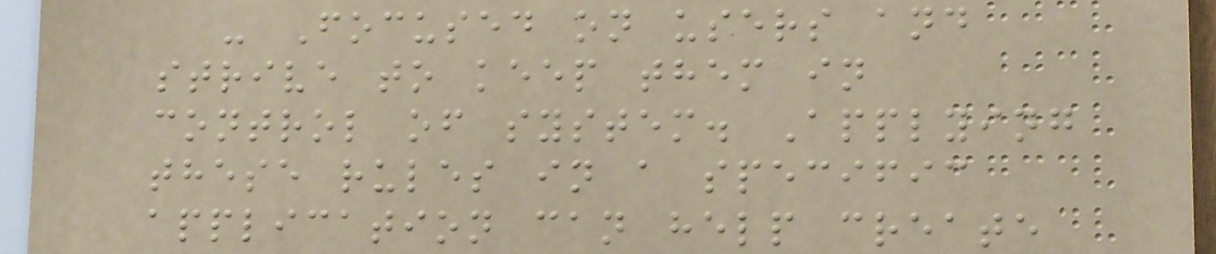- Focused on users and
strive to keep them in
control of system. Applying
these rules in a specific
application can help create
